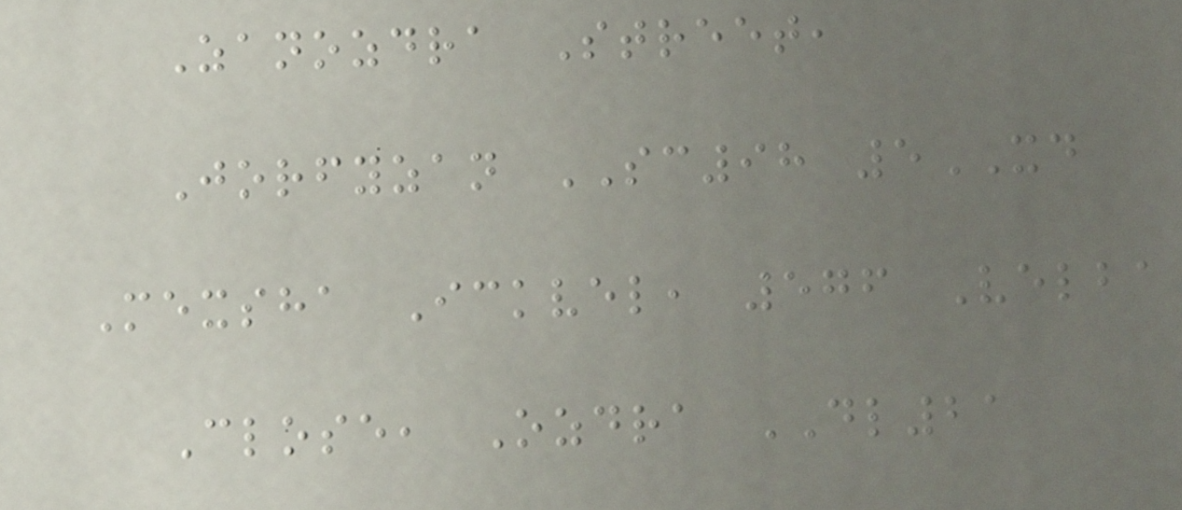Zanozdra Street,
Jorfyzan SC98 5XD
Mexsha Ickvel, 576 Velba
Close, Ozdra DL21
